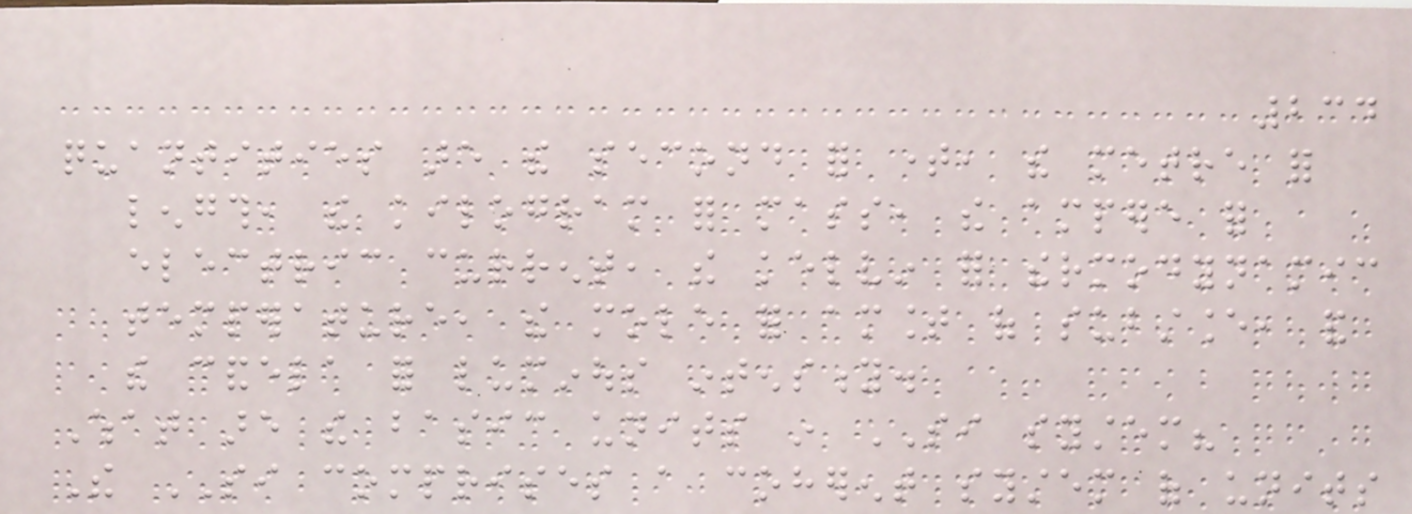234
quantities are the second for time, the metre for
length, the kilogram for mass, the ampere for
electric current, the kelvin for thermodynamic
temperature, the mole for amount of substance, and
the candela for luminous intensity.
What are the basic units in SI system?
The SI comprises a coherent system of units
